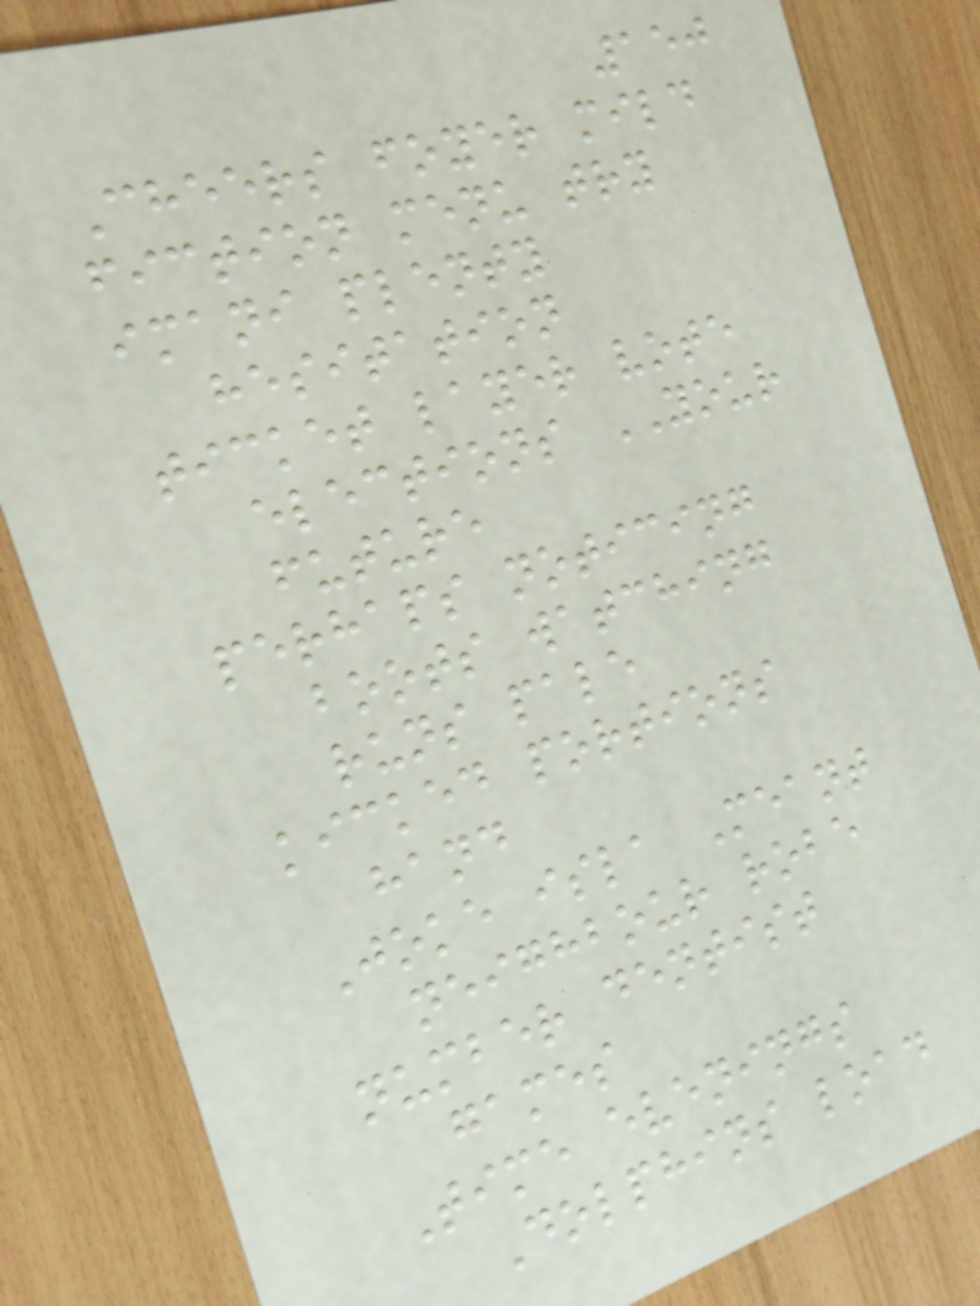150
Cheers foyer mild
fiction menu try
imani plenty
hesitation
ticket layer vote
elections YOUR
future
perhaps noticing
boots watching
runs pale
kicked portions
hand
Joke isla Meant
neighbour robe
number dentist
games
Time evenings
Dolphins load
